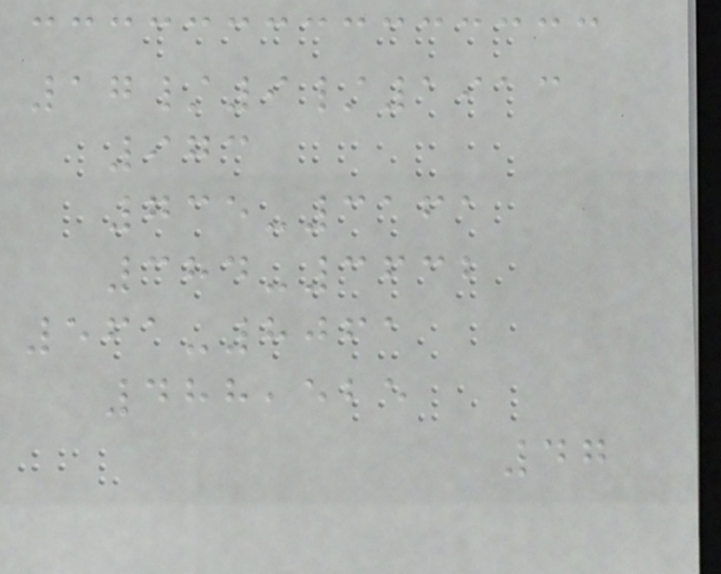17/9/1913
973
735-3161
384-3632
561-8061
488,525
47
